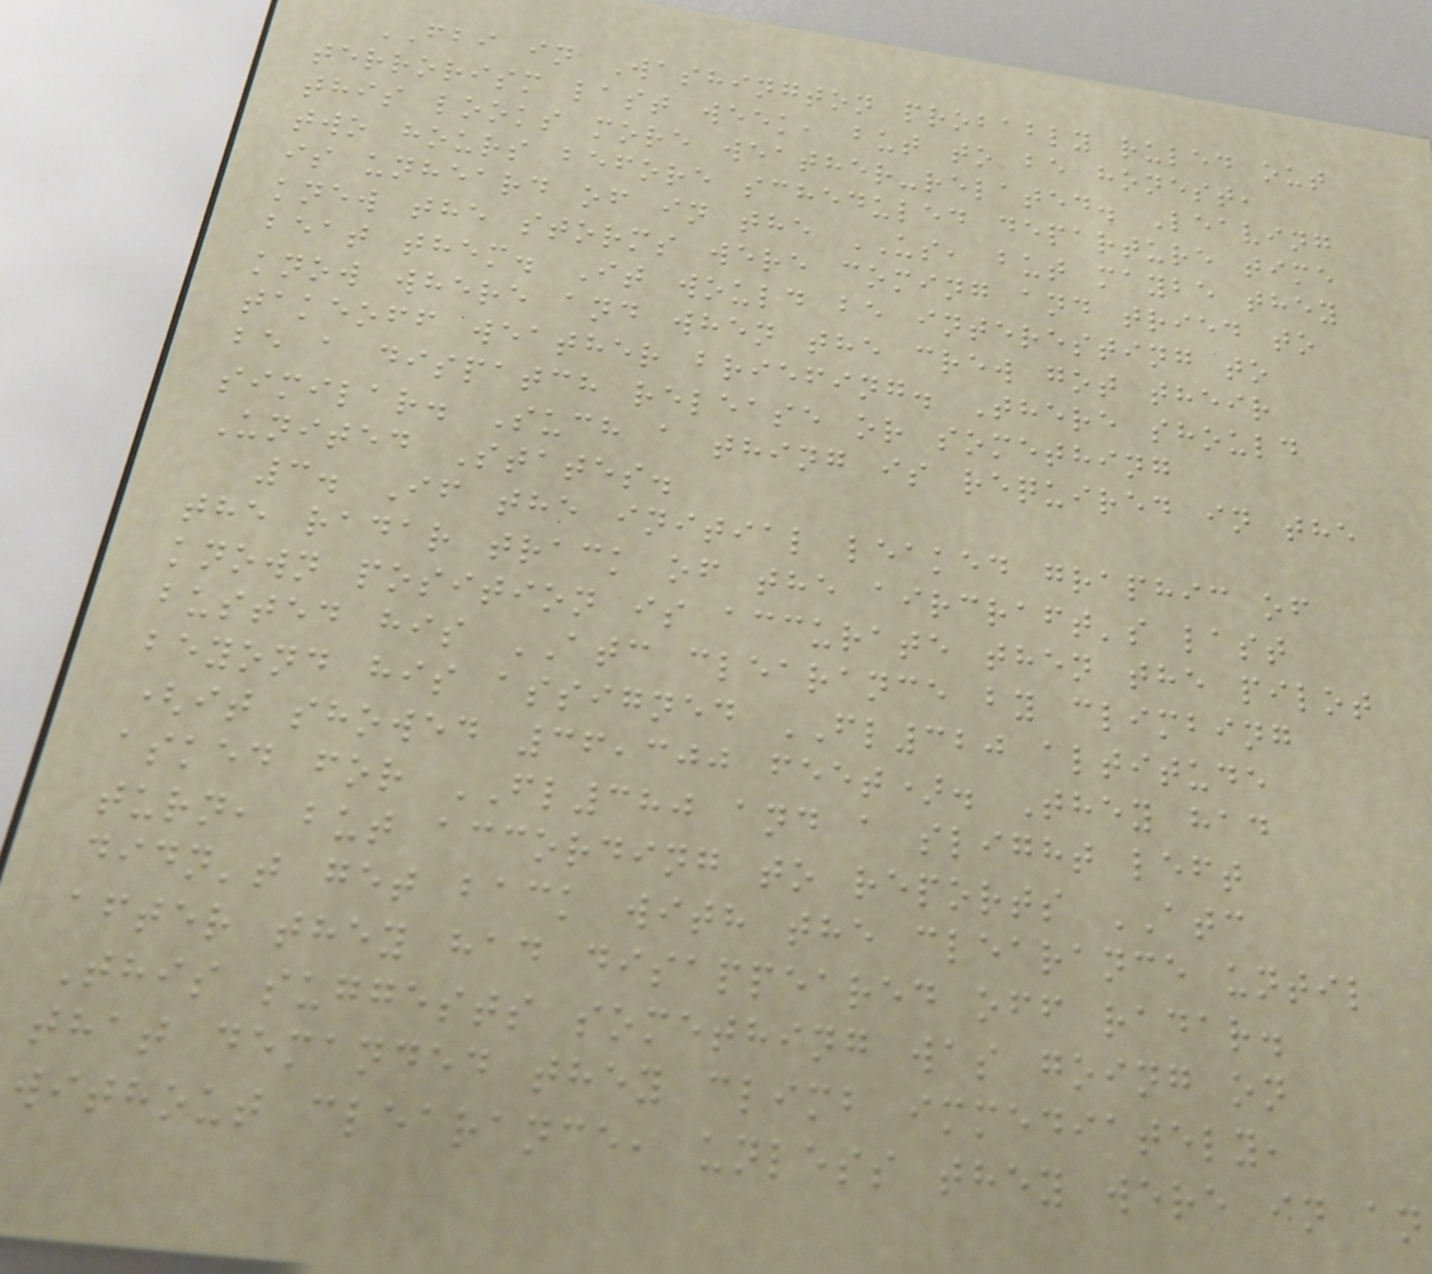FBI in Washington probably ruled out
terrorism last week, but to be honest,
this looks more weather-related. Leaving
two hours before scheduled departure time
is unheard of in the US, but maybe they
knew the storms were coming and tried to
beat them. It would be interesting to
know where and when the crew got their
takeoff weather briefing. There should
be a dispatch release or something
similar. Such a thing is required in the
United States.
3. If the initial leaked graphic of
the radar track of the aircraft's last
known position is accurate then the pilot
busted his ATC clearance by climbing
beyond his assigned FL320 altitude
(it showed 36,300 feet). They had
asked for FL380 and a slight left
turn, but according to reports ATC
didn't get back with the clearance until
after they had disappeared off radar.
This suggests something was going on
that demanded they climb immediately,
without clearance, unless they were in an
